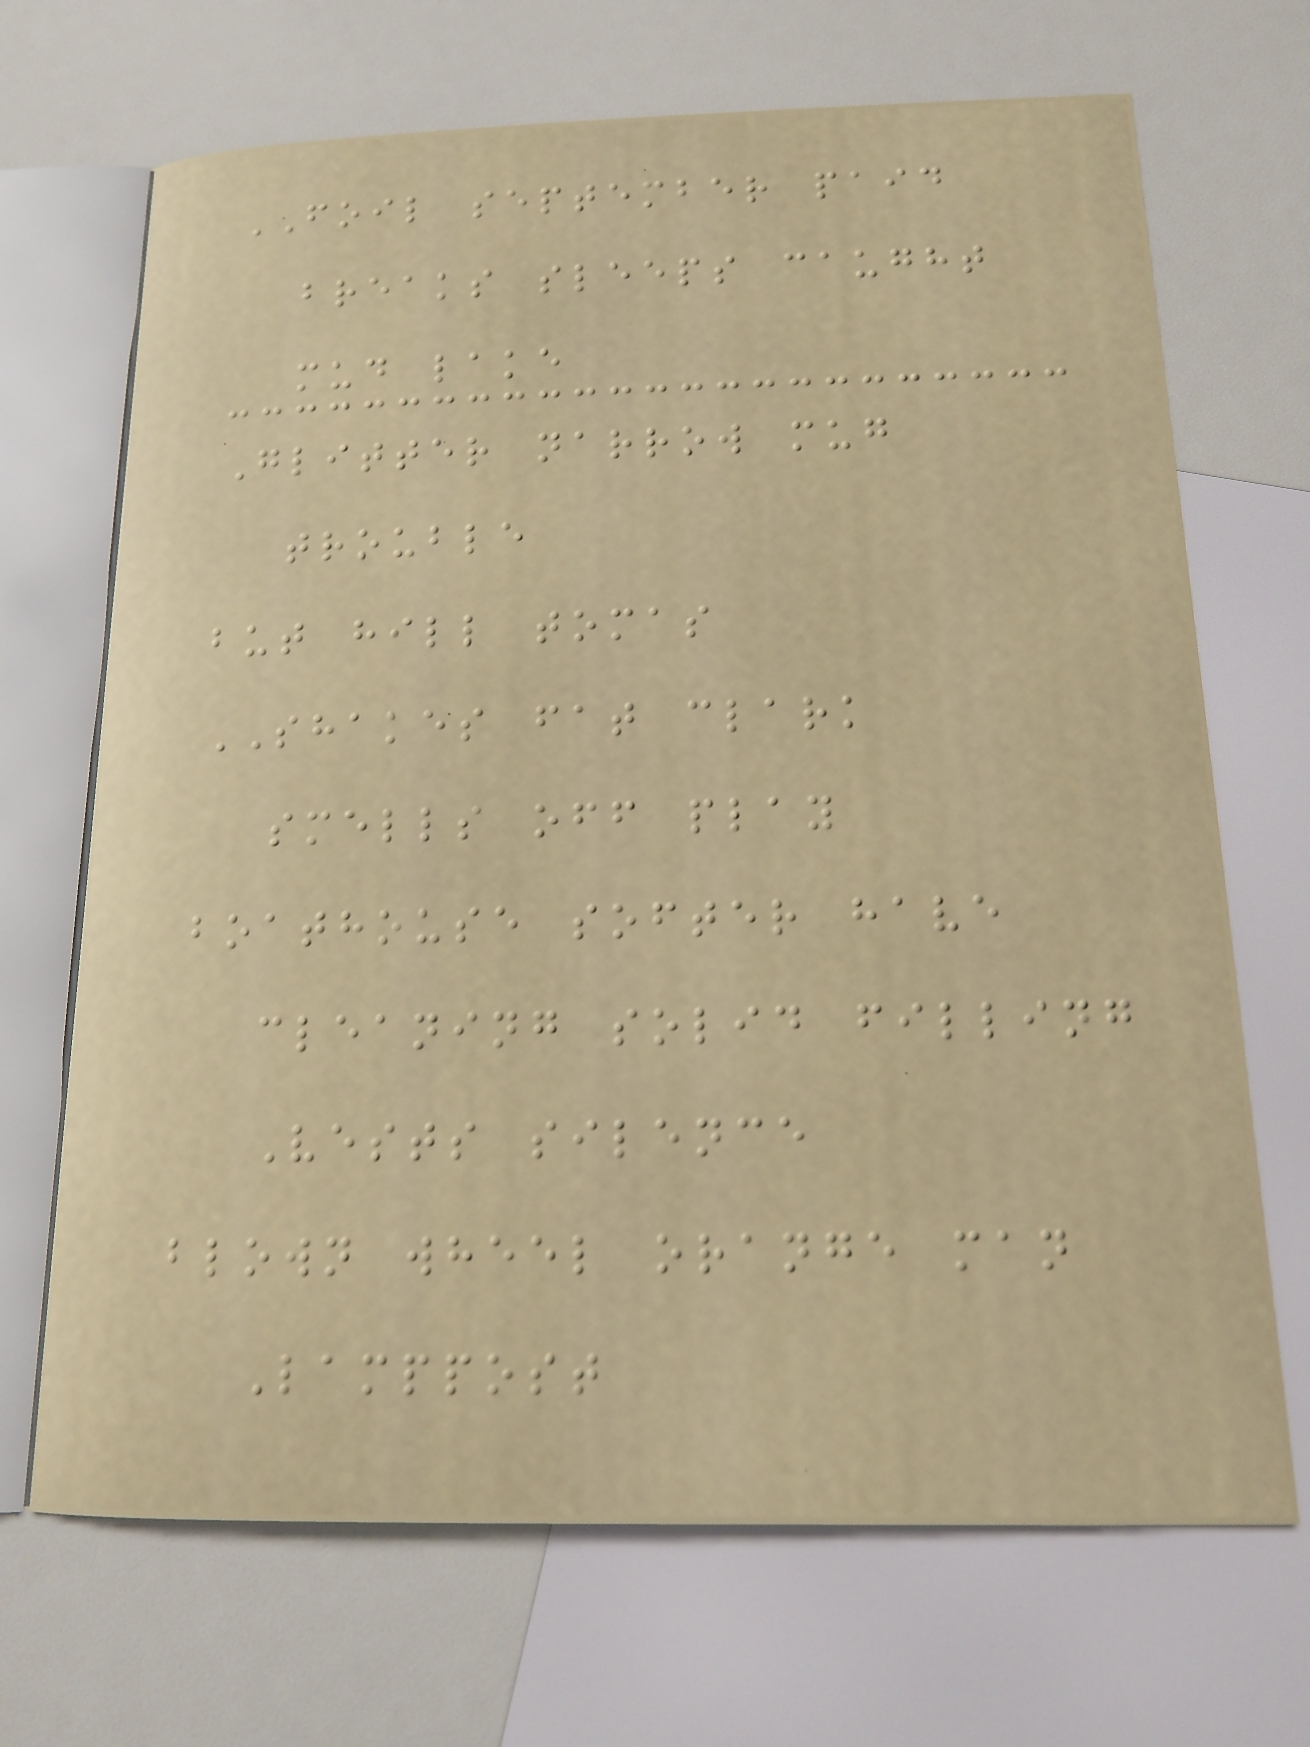FOIL september paid
breaks sleeps caught
mud lake
Glitter narrow mug
trouble
but hill tomas
SHAKES fat clark
smells off play
boathouse softer have
cleaning solid filling
Vests silence
blown wheel orange man
Lamppost
